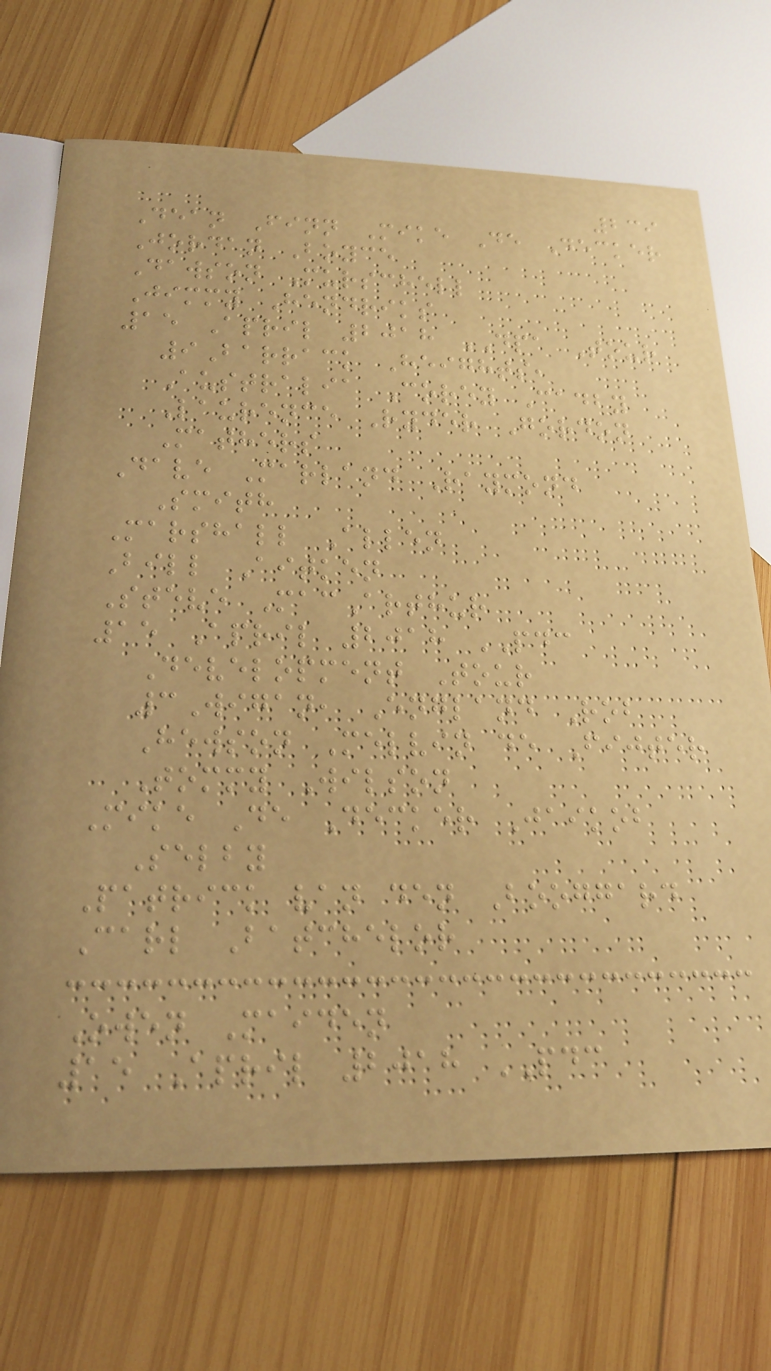239
Dean Finn Mike De Decker
Jordan Boyce
Dawson Murschell
Jimmy Hendriks
15 April 2018 DPA Tour
9Barrack Heights,
Australia Corey Cadby
Laurence Ryder Gordon
Mathers
Dave Marland Raymond
Smith
Marshall Allen
Bill Aitken
Steve MacArthur
15 April 2018 PDC
Development Tour
3Wigan, England Rob
Hewson Melvin de Fijter
Tommy Wilson
Mike De Decker Jaikob
Selby
Patrick van den Booggard
Carl Batchelor
Owen Maiden
15 April 2018 PDC
